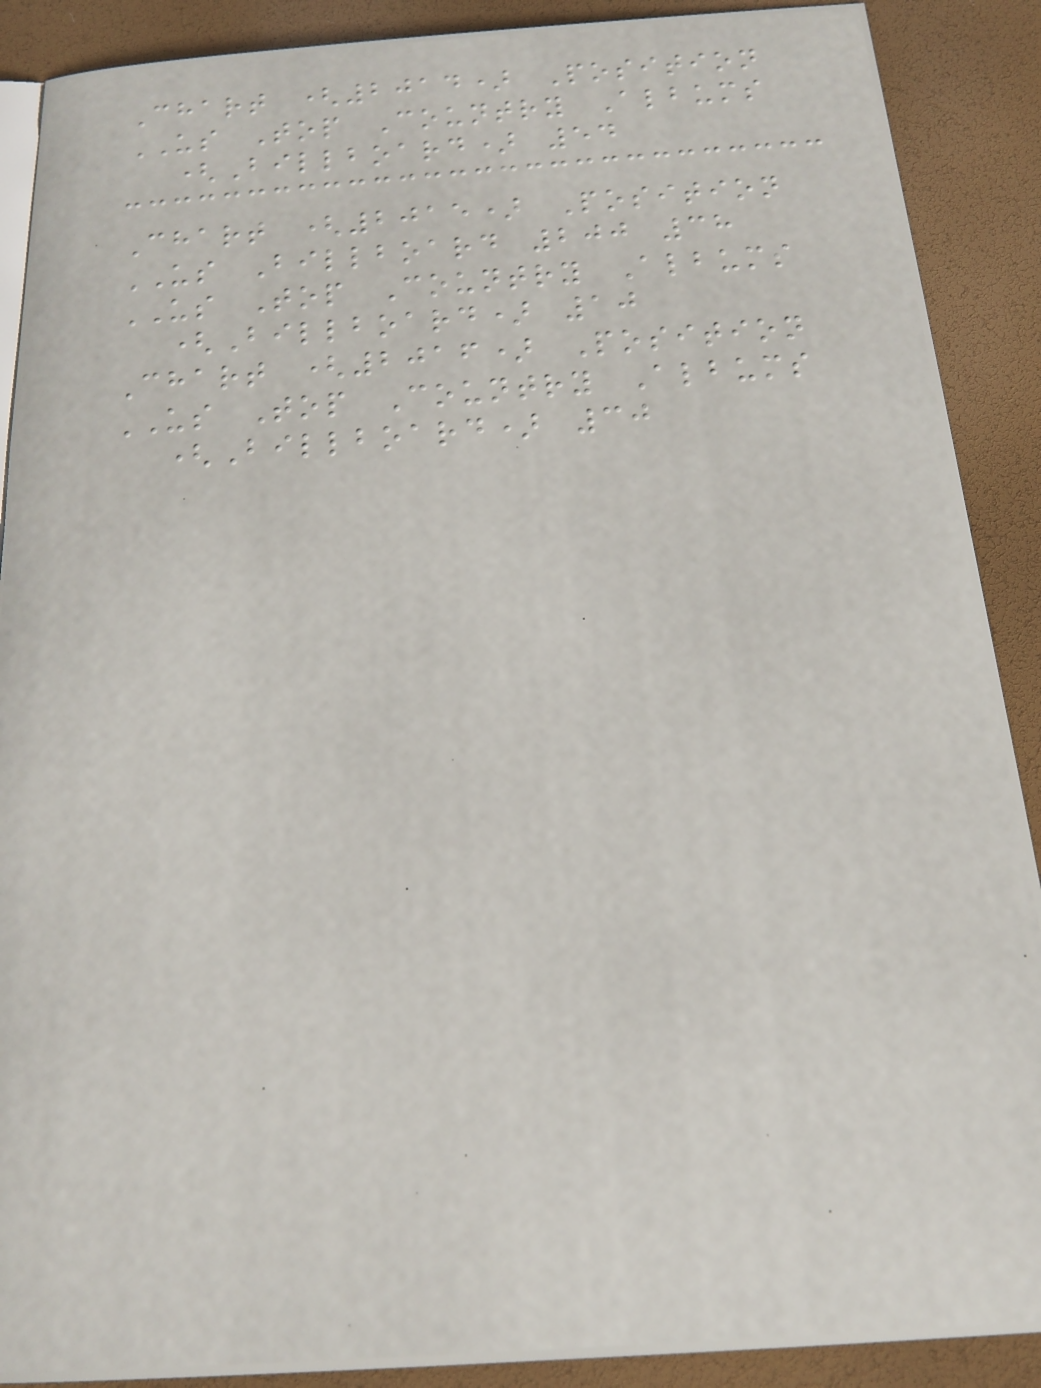Chart (2014) Position
US Top Country Albums
(Billboard) 54
Chart (2015) Position
US Billboard 200 38
US Top Country Albums
(Billboard) 10
Chart (2016) Position
US Top Country Albums
(Billboard) 30
